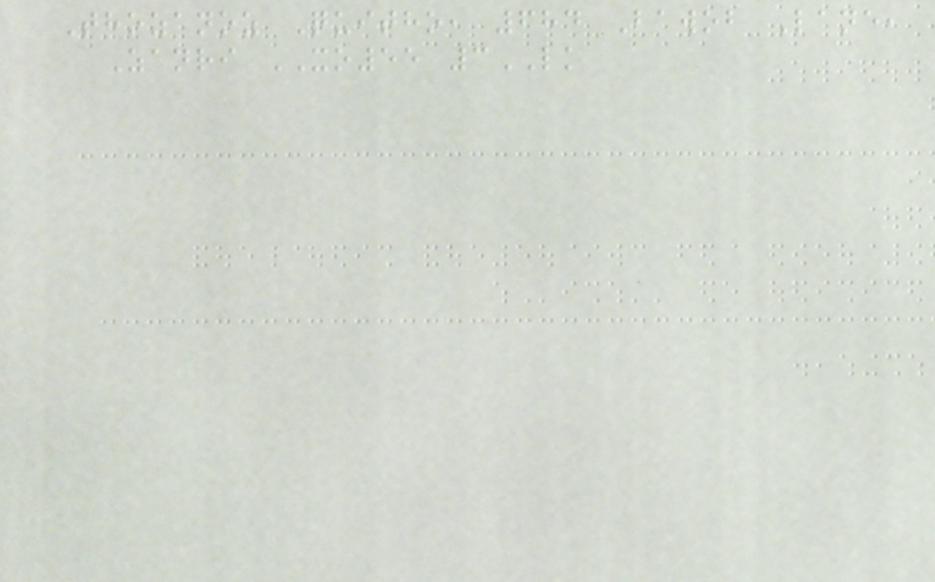Thozanoz Quitho, 684 Bawob Lane,
Zanri XO55 3LK
